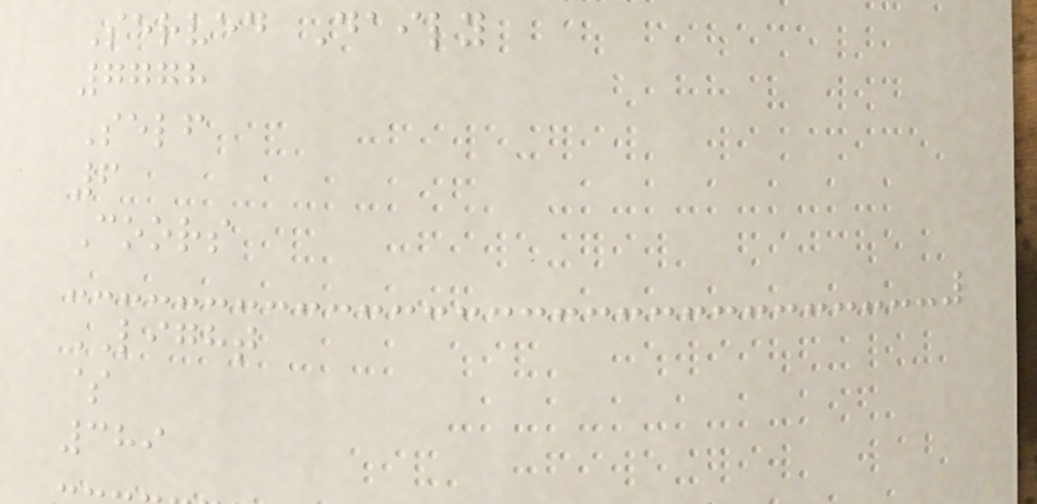Served Daily
7778
Self
6
Coors
LIGHT
$
389
